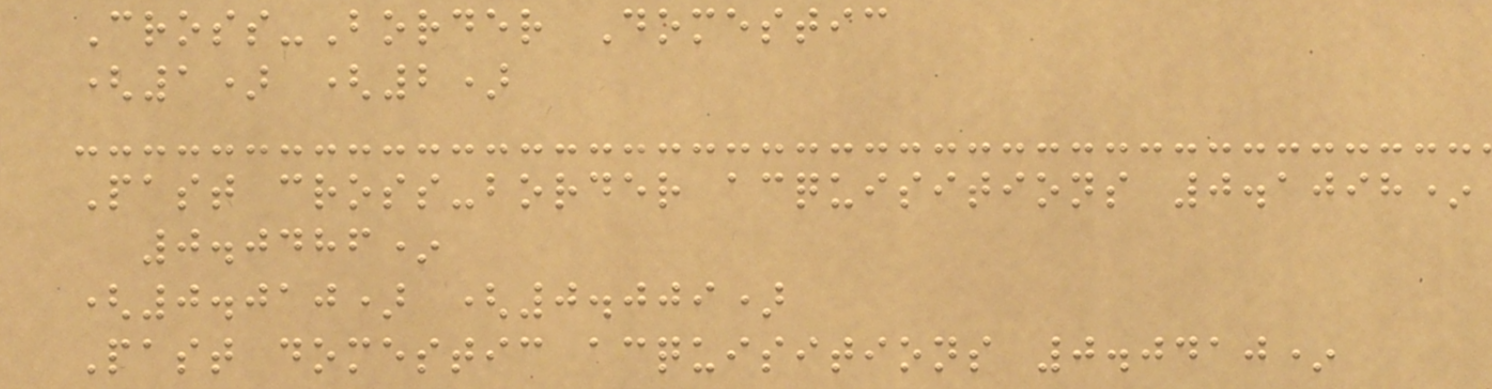Cross-Border Domestic
(1) (2)
Past cross-border acquisitions 0.1098*
0.0486*
(0.010) (0.009)
Past domestic acquisitions 0.0410*
